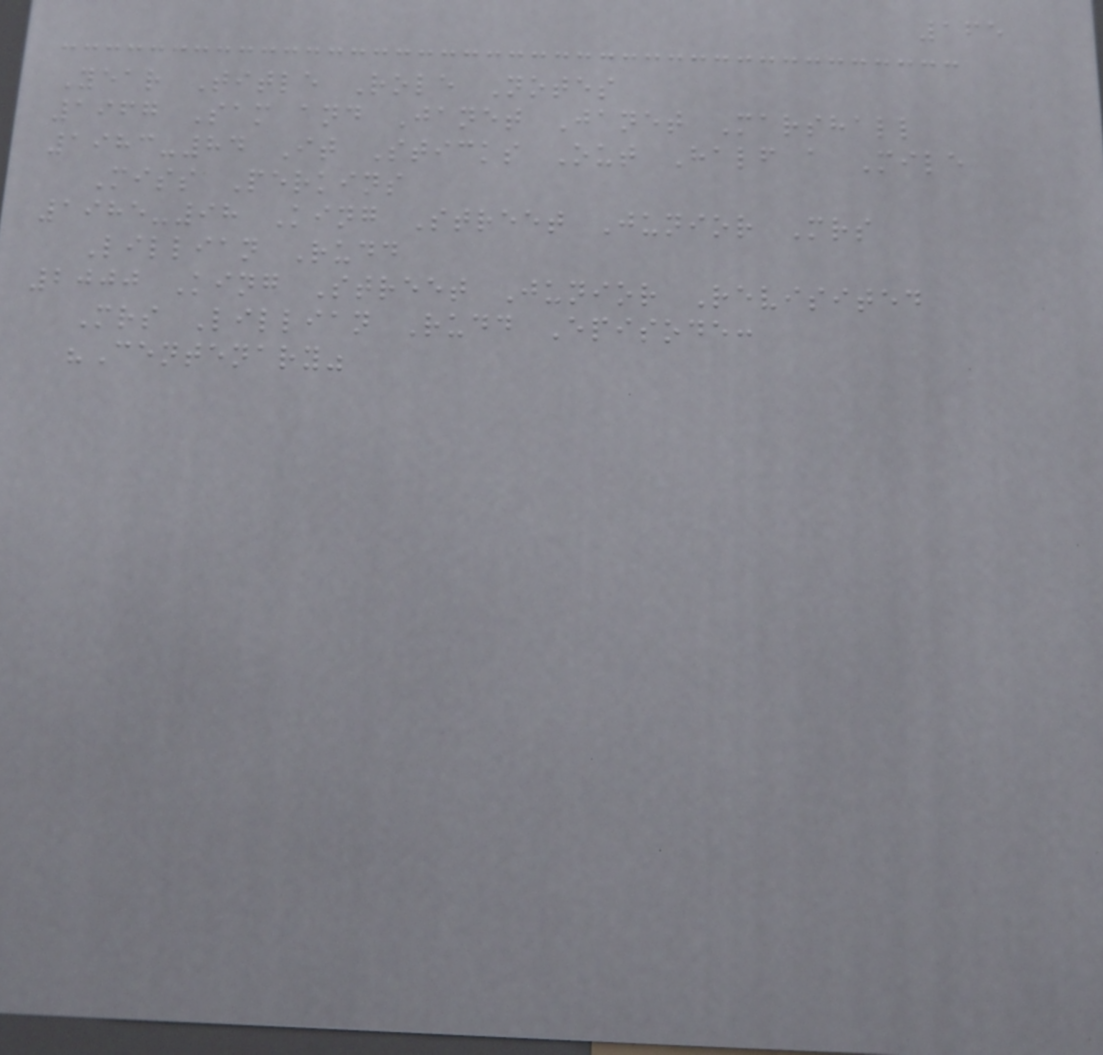165
Year Title Role Notes
1967 Sam and Janet Janet Marshall
1983-84 It Sticks Out Half a Mile
Miss Perkins
1985-98 King Street Junior Mrs
Lillian Rudd
2000 King Street Junior Revisited
Mrs Lillian Rudd Episode:
"Centenary"
